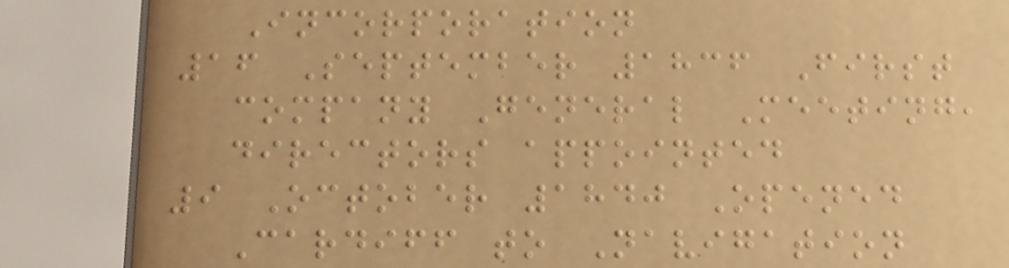Incorporation
16 September 1836 First
company General Meeting,
directors appointed
9 October 1840 Opened
Cardiff to Navigation
